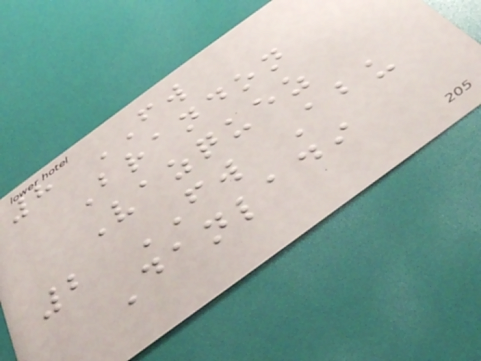8 FW
Brandon
Vazquez
2 FW Abu
Danladi
